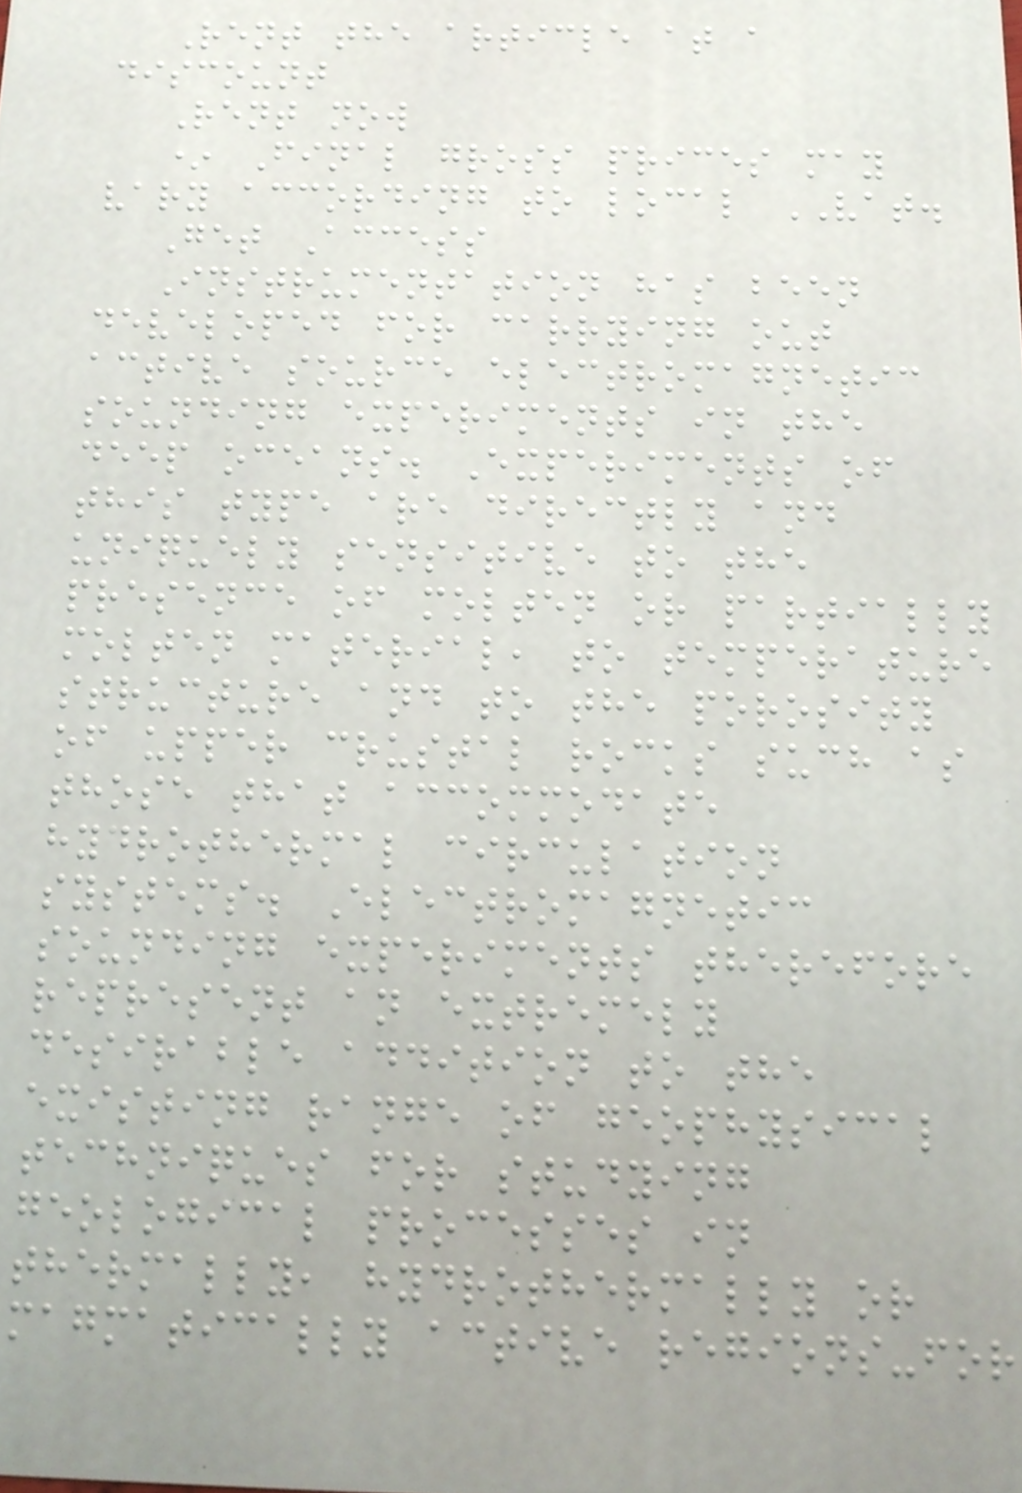Rent the article at a
discount
Rent now
* Final gross prices may
vary according to local VAT.
Get Access
Instrumentation has been
developed for carrying out
active source electromagnetic
sounding experiments in the
deep oceans. Experiments of
this type are directly and
uniquely sensitive to the
presence of molten or partially
molten material, to temperature
structure and to the porosity
of upper crustal rocks such as
those that accommodate
hydrothermal circulation
systems. Electromagnetic
sounding experiments therefore
represent an extremely
desirable addition to the
existing range of geophysical
techniques for studying
geological processes in
thermally, hydrothermally or
magmatically active regions-for
